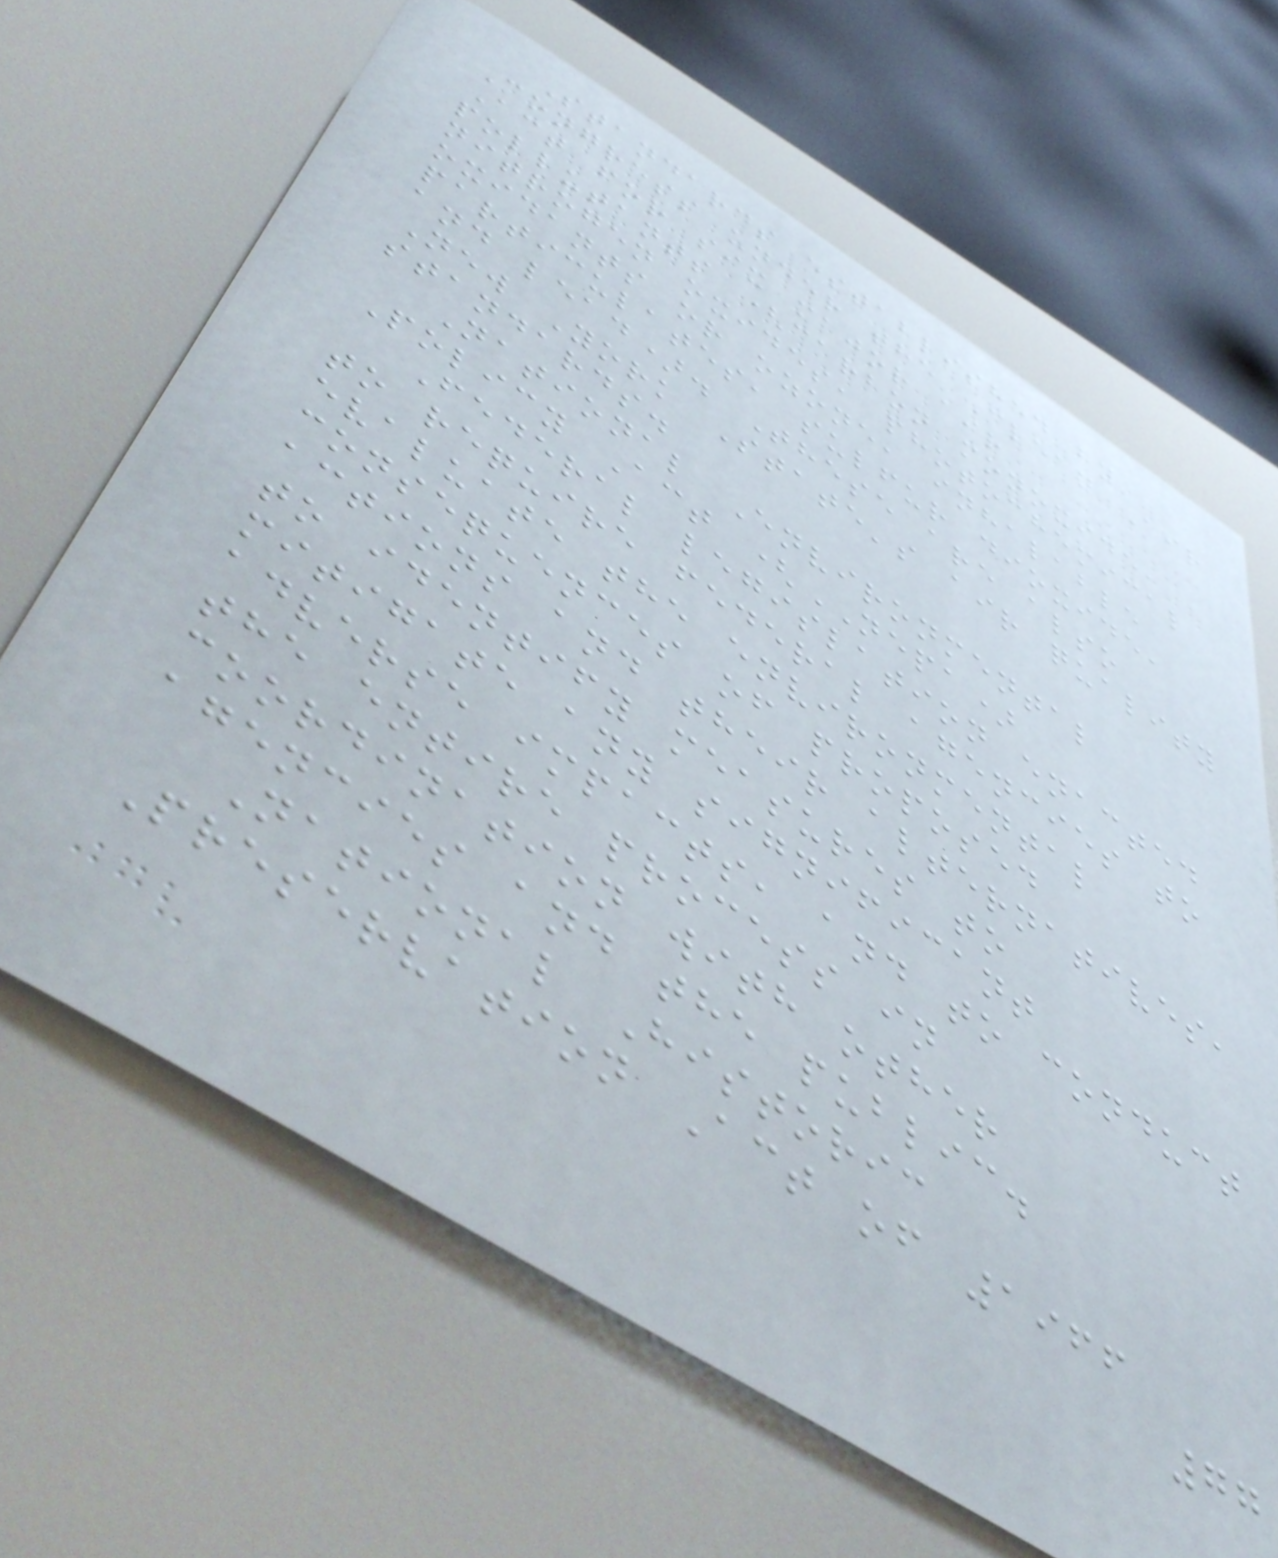Standards established by
Congress under the Clean Air
Act for six major air
pollutants (carbon monoxide,
nitrogen oxides, photochemical
oxidants or ozone, inhalable
particulates, sulfur dioxide,
and lead). These are also
New York State's air quality
standards.
National Environmental
Policy Act (NEPA)
Federal legislation enacted
to require federal agencies to
evaluate the environmental
consequences of proposed
actions and their alternatives,
to identify measures to
mitigate any significant
adverse impacts, and to conduct
the entire process in
coordination with other
agencies and the public.
National Historic
Preservation Act of 1966
77
